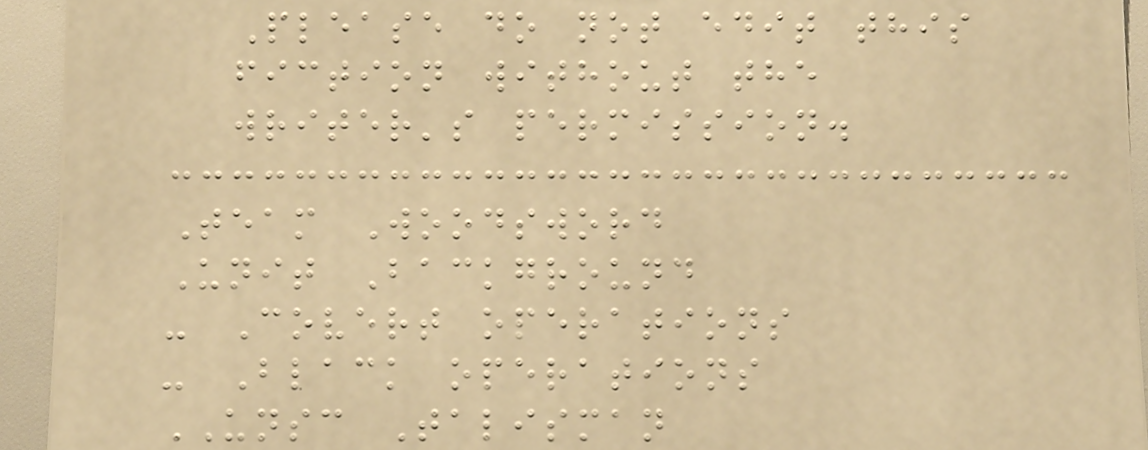Please do not edit this
fiction without the
writer's permission.
Team Woodsword
Unit Background
- Covert operations
- Black operations
UNSC Talisman
